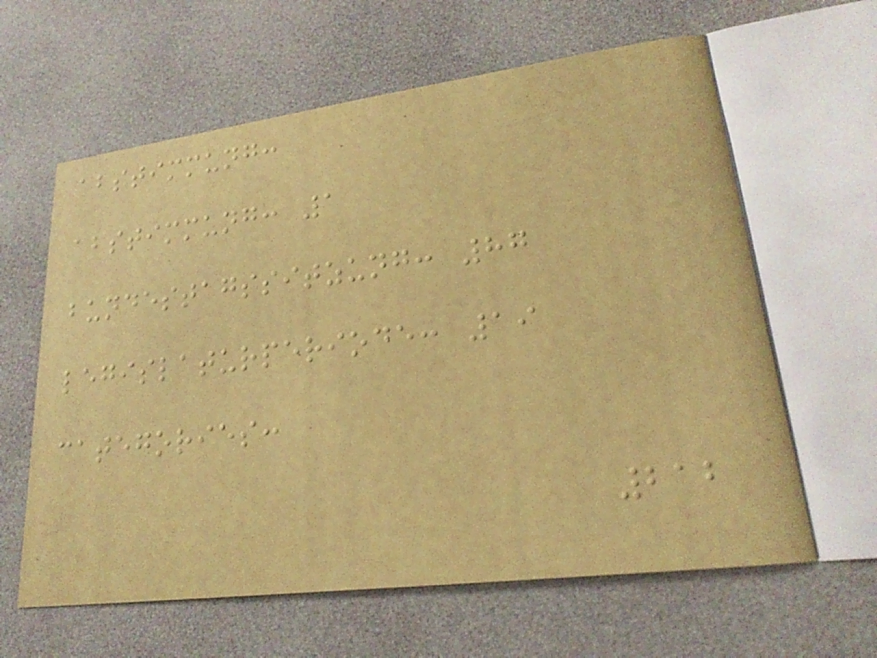abstimmung:
abstimmung: 1
bundestagssitzung: 87
legislaturperiode: 19
categories:
212
